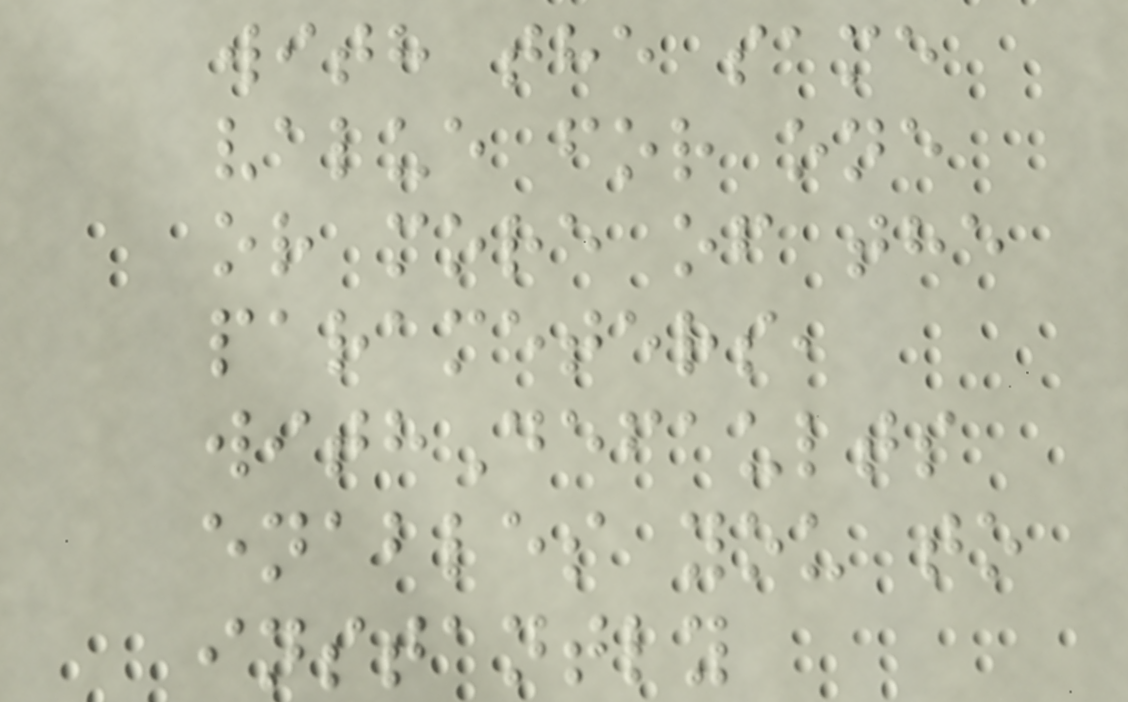with the same
value for one
or more of the
parameters,
withDefaults
enables you to
instantly
